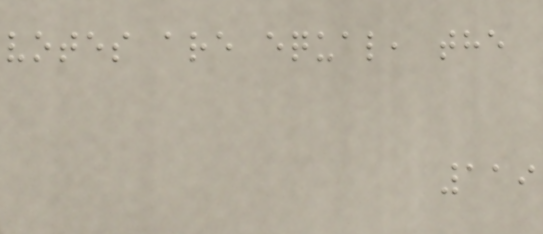votes are equal, the
119
